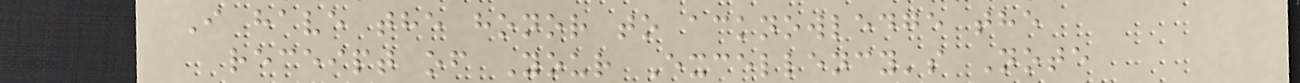I have the honor to acknowledge the
receipt of Your Excellency's Note
